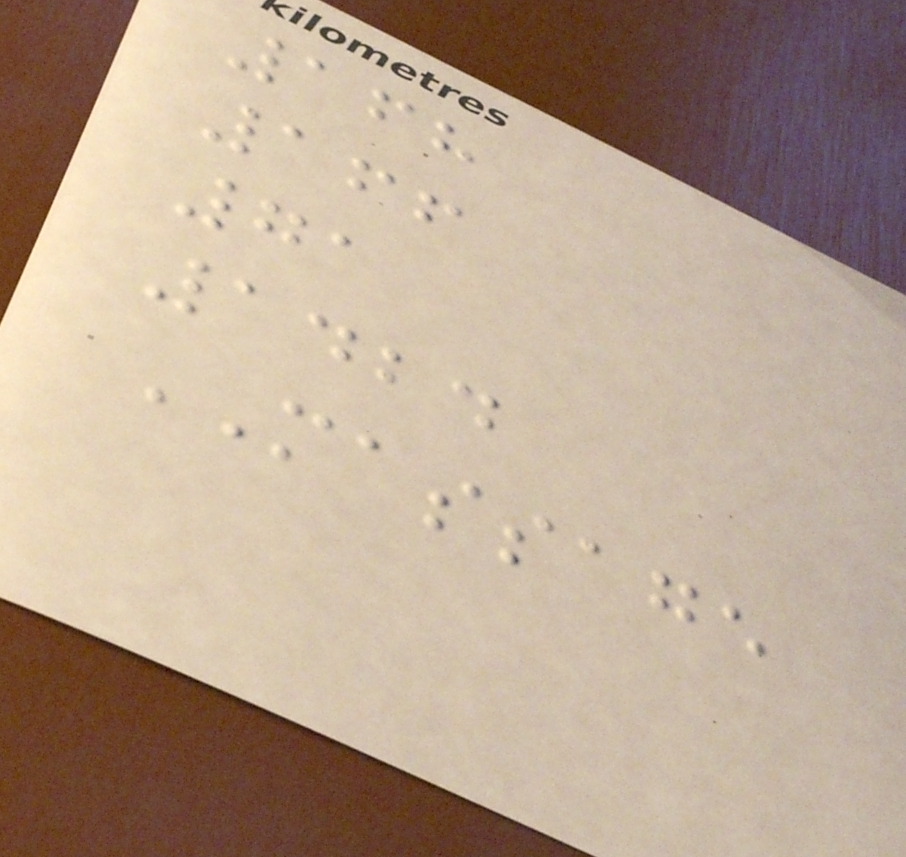168
166
71
1424
MASSAGE
